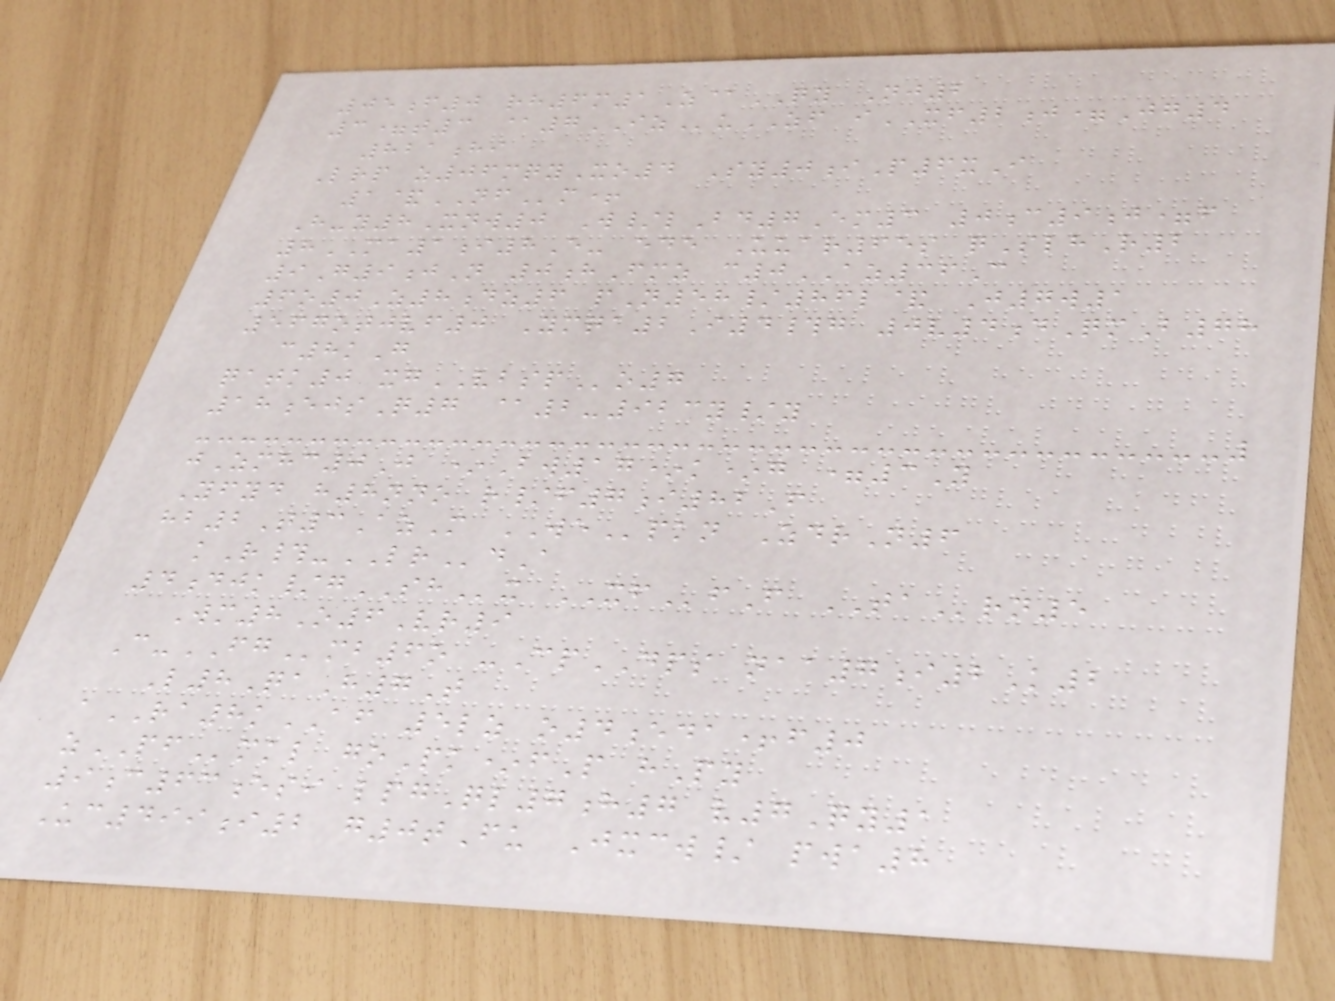05f0 rh6m1Z@QY Nj2
3=t3 @7IZuZF iXF2j=Jg4
821hi
Lrp z06mqyXo4 Sy0iP6xI
1&NFm+
H-y8Xnw0 W/lBd7Em3 0c9j=f
8MA1i8E- ede Uuar65s qSlhR2
9G9jN 0hFmz c0AZ36C
6o0Z8dz6 pN58/86l& J7w1
567otjvf0 Ymqa2I4#g 0v4dQmB78
c8kG
qatk0 xgVBSPo7
18ejsQ7 @2-923y/y
jZmhc0J *Bw17*k*g =3Y
Yfyd h8nno r/f7i82F
hb2T3AzM WEpkn ZdrN6
kR#-LRdA
4djk/gSHx XFfF TArn5
Wm8O6Vr9
C-FGmb6o -CpDPS naa7i2K2
L8QaH7T
aRA8kAF 5lz o4eda+f0
zPFmkl goPk*fP hPy
9c63esi lpgQl7h7 v7Qy1
Uc499i2 g0tFu Jxcw/ pwa8
